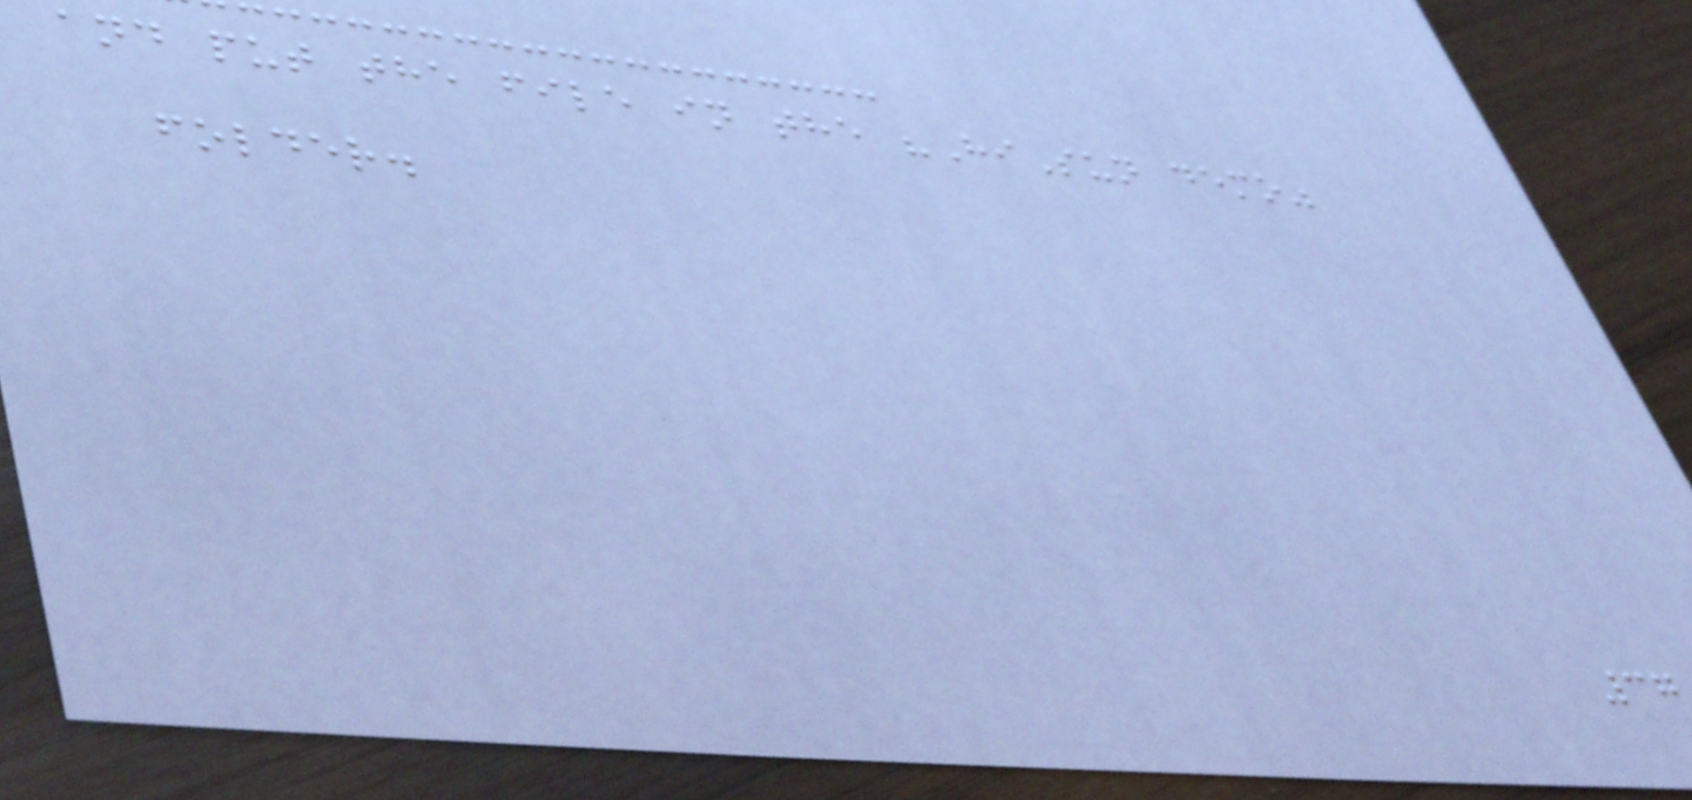and put the file in the "HiSun demo"
folder.
37
